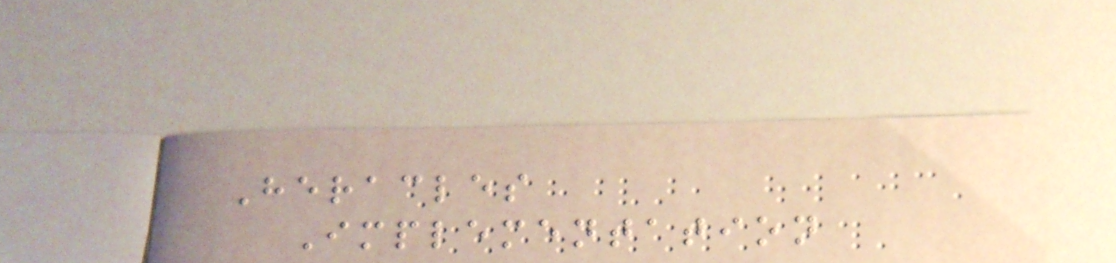Heracles
Implementation
